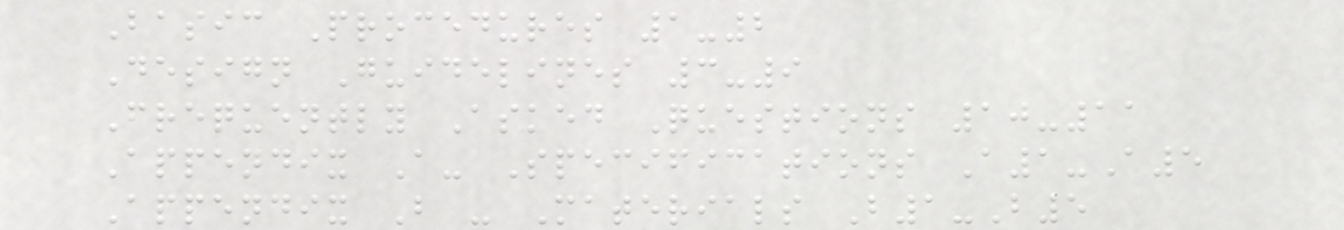Basic Procedures 1-2
Design Guidelines 3-9
Frequently Asked Questions 10-11
Appendix A- Specifications A1-A5
Appendix B - Materials B1-B5
